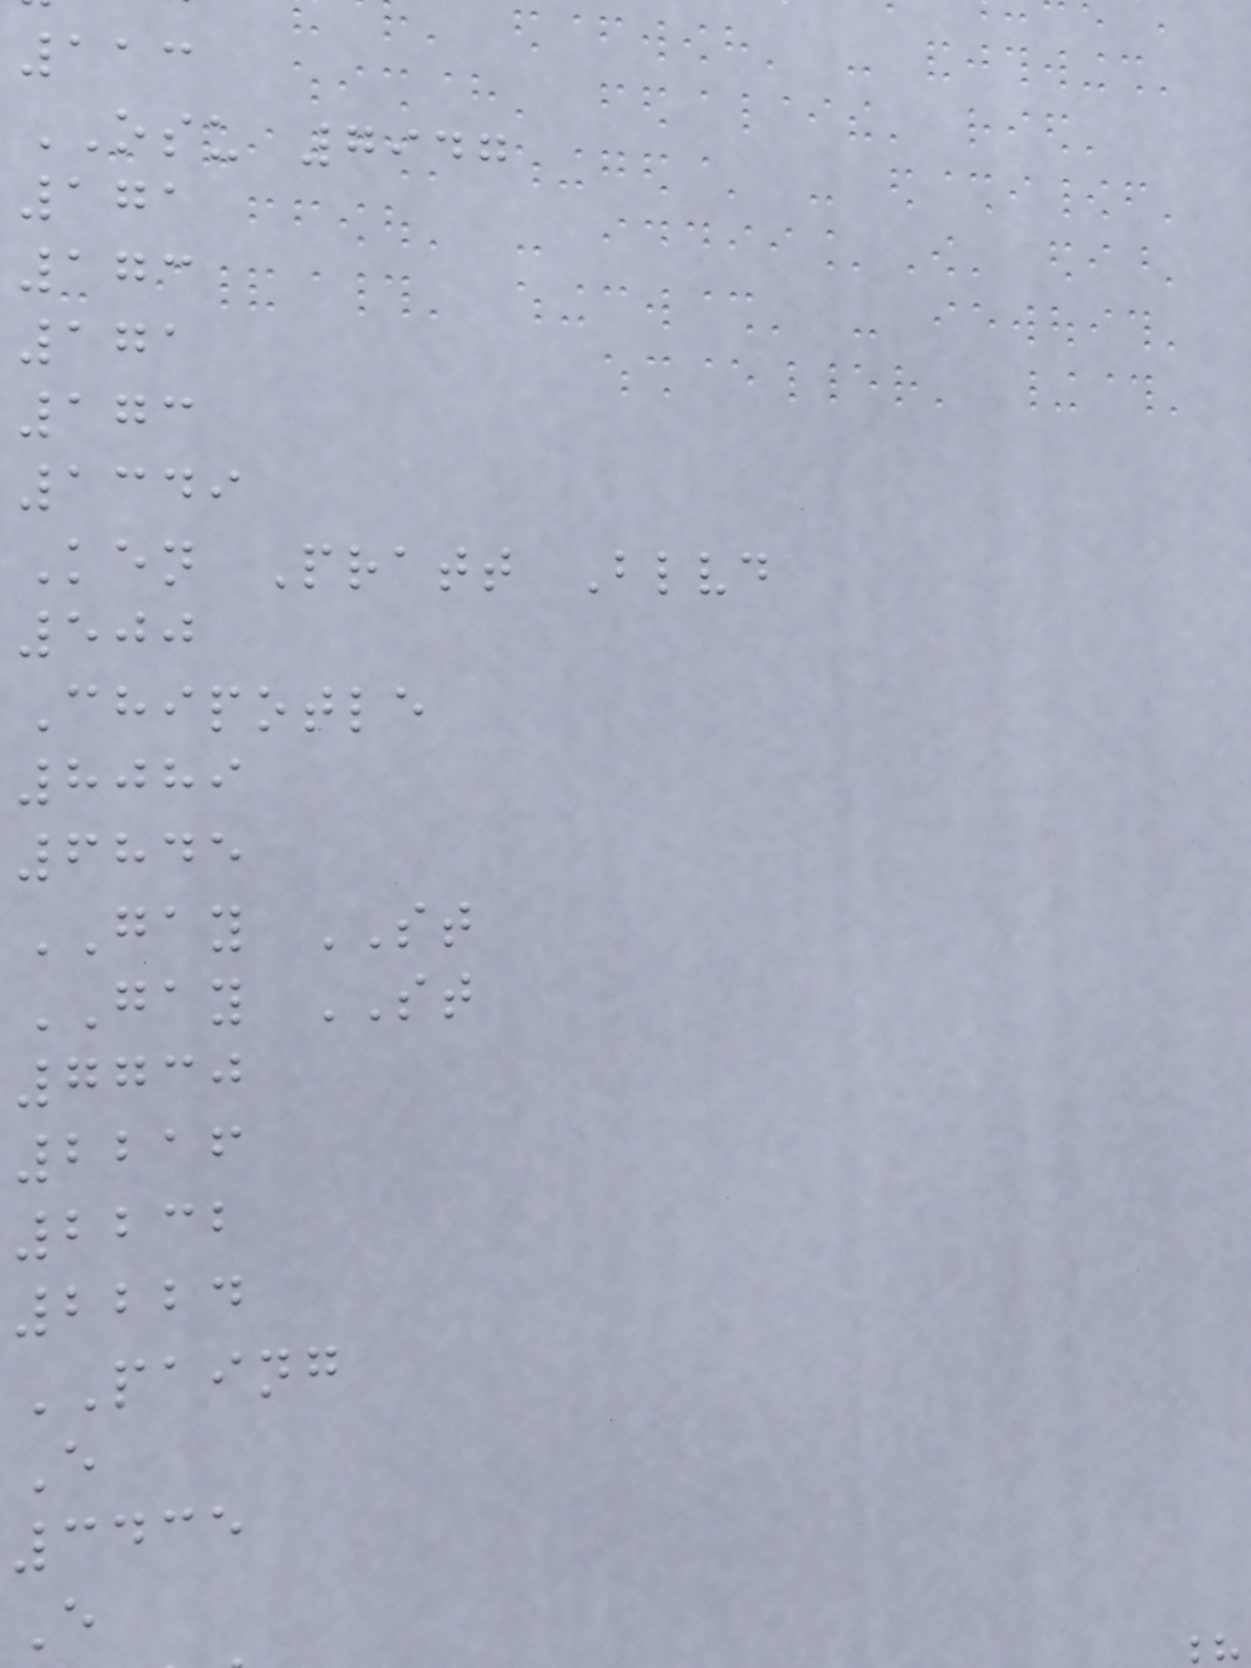113
OSU 7947
171
173
171
173
1349
Ken Pratt Blvd
500
Chipotle
8089
6845
GAY ST
GAY ST
7730
2216
2232
2224
PAING
E
3435
E
